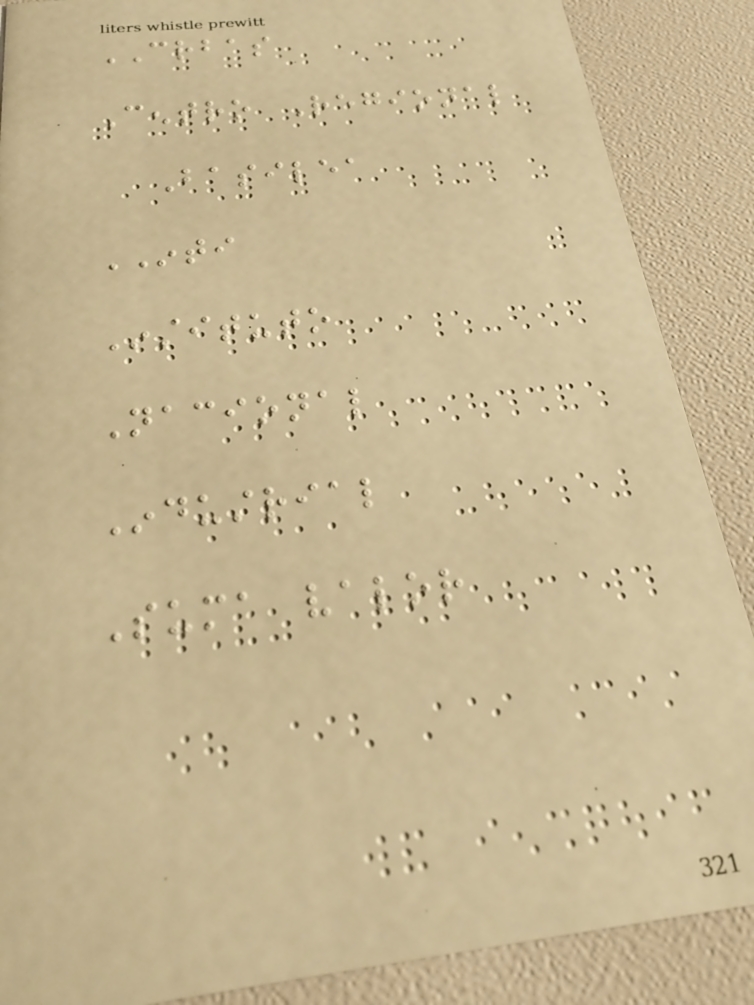CRBAS
Centro Regional
Basilea
INTI
Instituto
Nacional
Industrial
Suma valor
